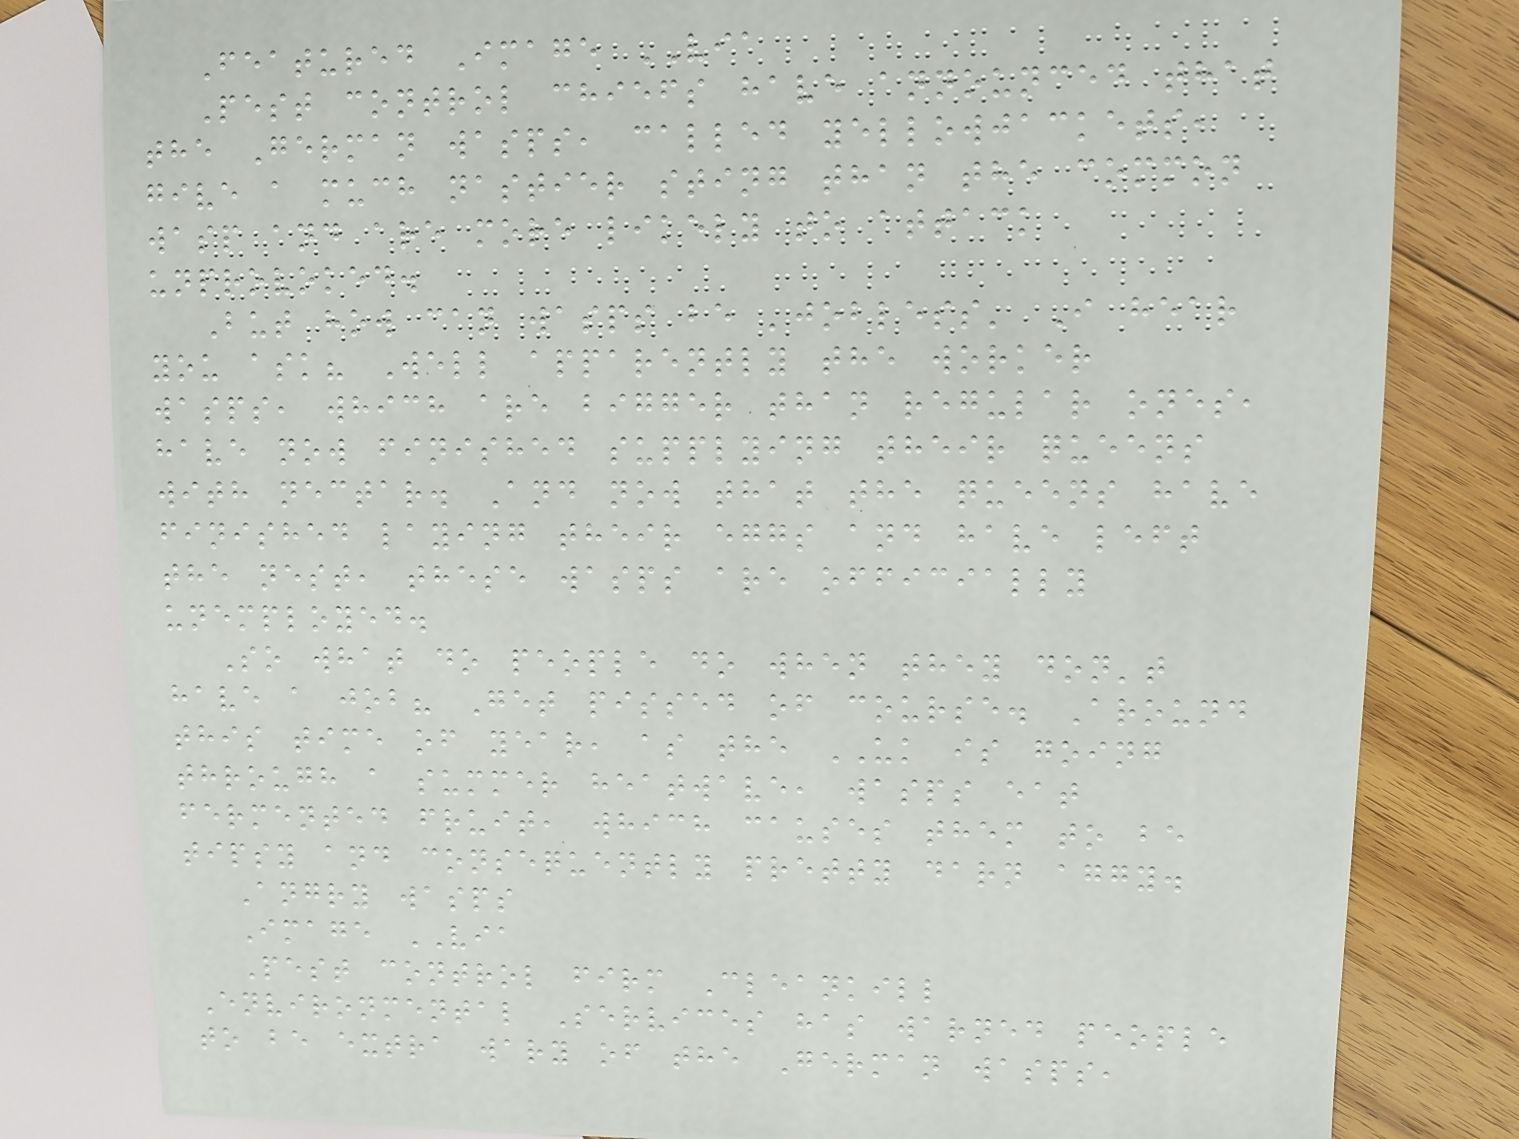Featured Image VIA
Pest control chiefs have announced that
the German wasps, called yellowjackets,
give a much nastier sting than the common
wasp and are more likely to attack
unprovoked.
But how can wasps be 'jobless' I hear
you ask? Well apparently the worker
wasps, which are bigger than regular ones,
have now finished supplying their queens
with nectar. And now that the queens have
finished laying their eggs and have left
the nest, these wasps are officially
unemployed.
So what do people do when they don't
have a job? Get pissed of course. Around
this time of year, as the UK is going
through a summer heatwave, wasps eat
fermented fruit, which causes them to be
tipsy and consequently pretty darn aggy.
Angry wasps
Image VIA
Pest control firm Cleankill
Environmental Services has warned people
to be extra wary of the German wasps,
